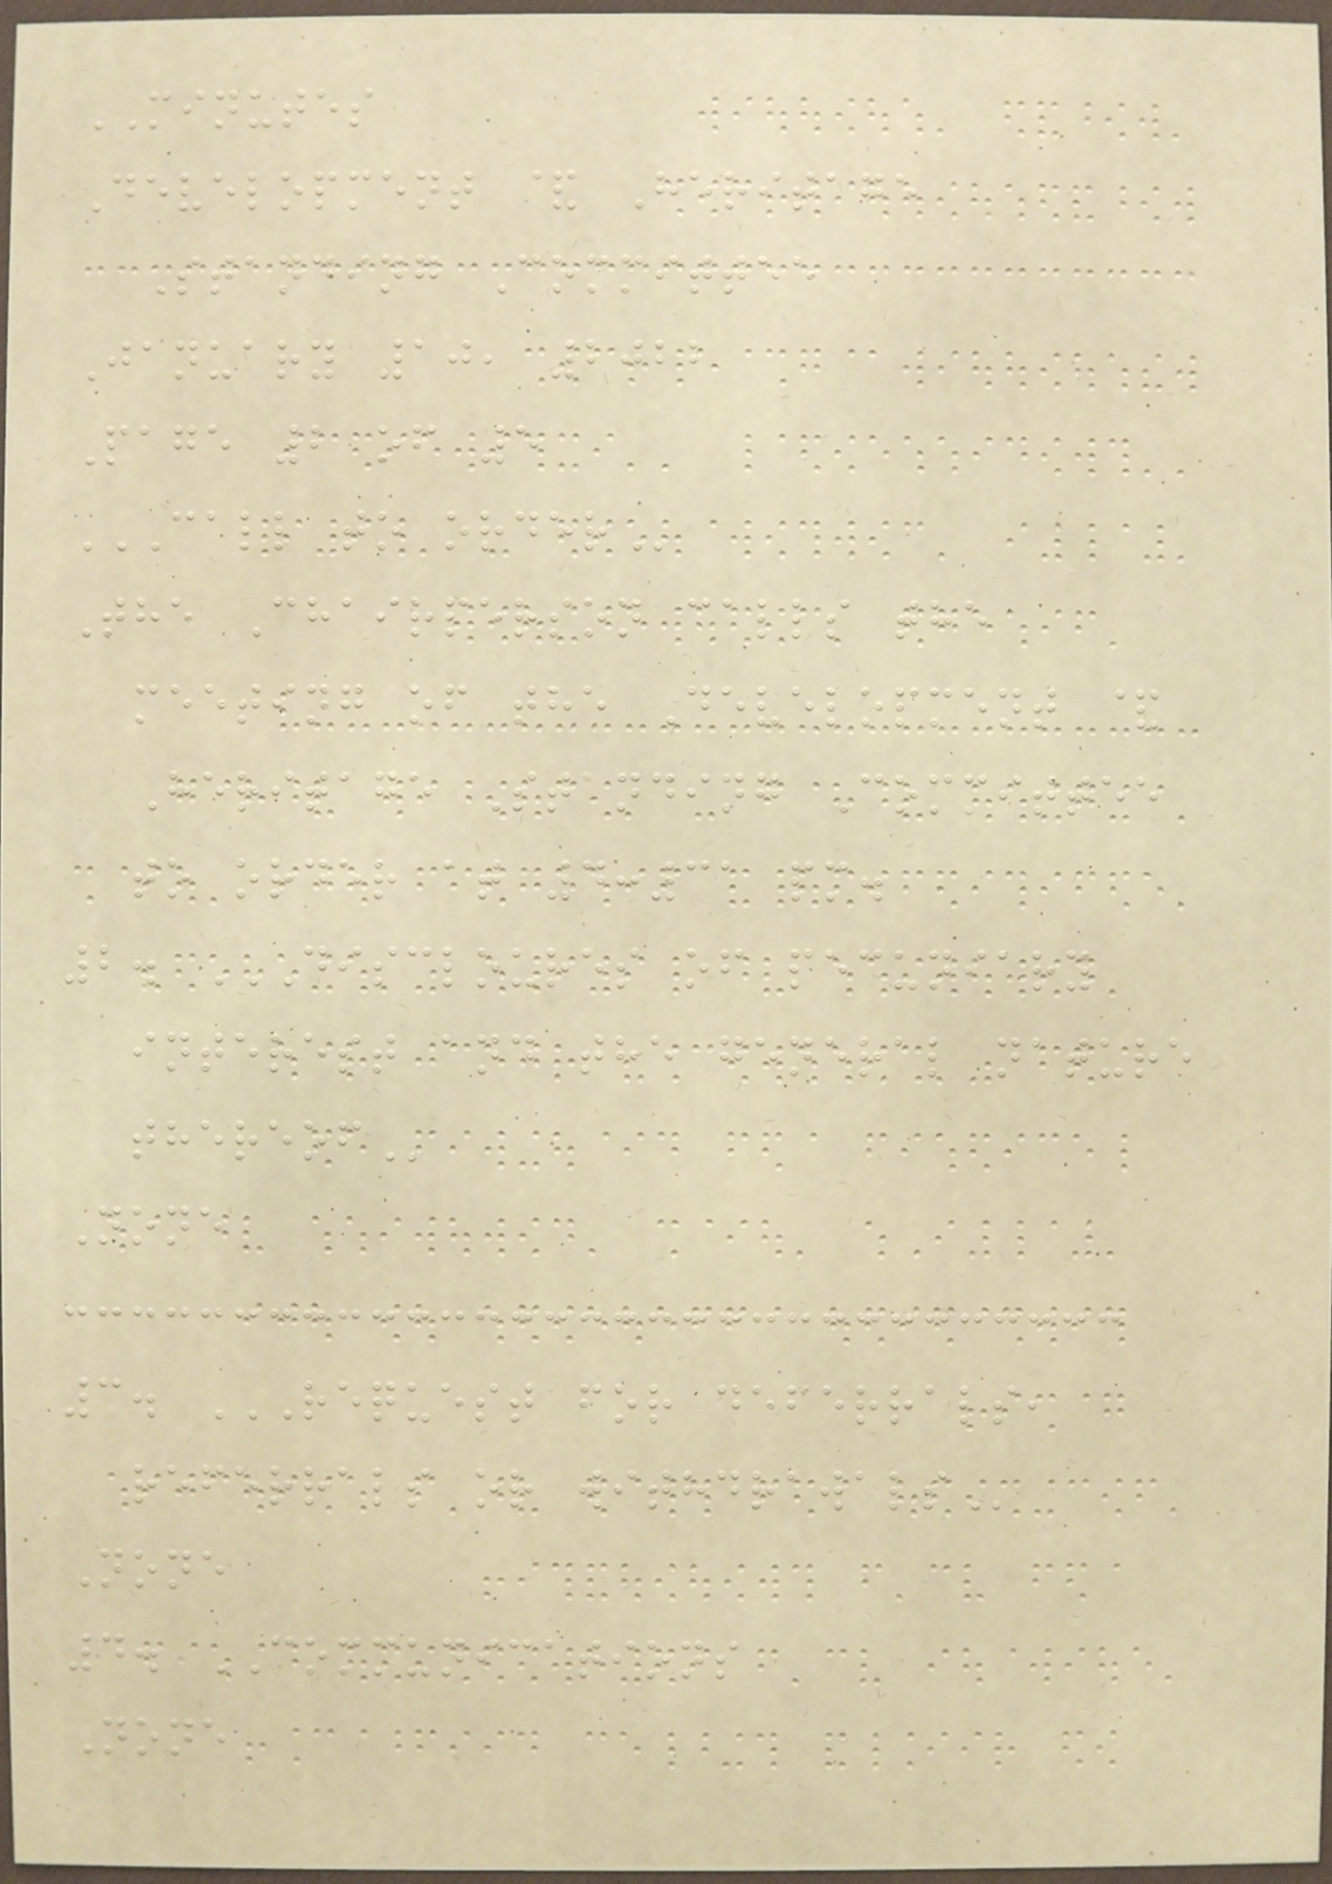MINUTES
Development & Heritage
Standing Committee
January 10, 2022
Page 2 of 5
CALL TO ORDER
The Chairperson calls the
meeting of the Development &
Heritage Standing Committee
to order at 4:31 pm.
2. DISCLOURES OF PECUNIARY
INTEREST AND THE GENERAL NATURE
THEREOF
None
3. REQUEST FOR DEFERRALS,
REFERRALS OR WITHDRAWALS
None
4. COMMUNICATIONS
None
